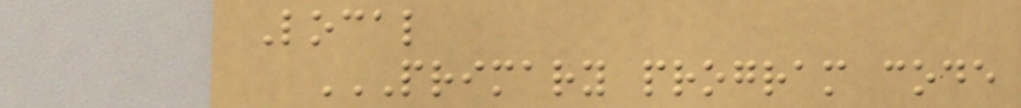Local
PRIMARY PROGRAM CODE
